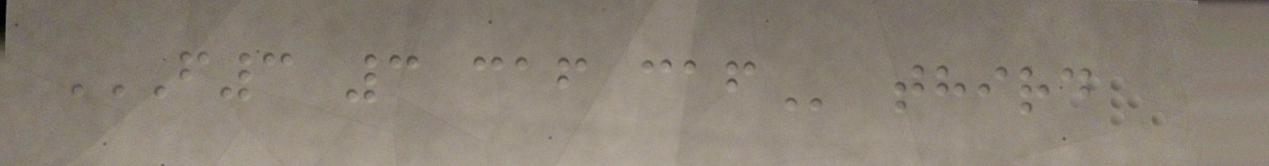F3 3 CAF CAF third
